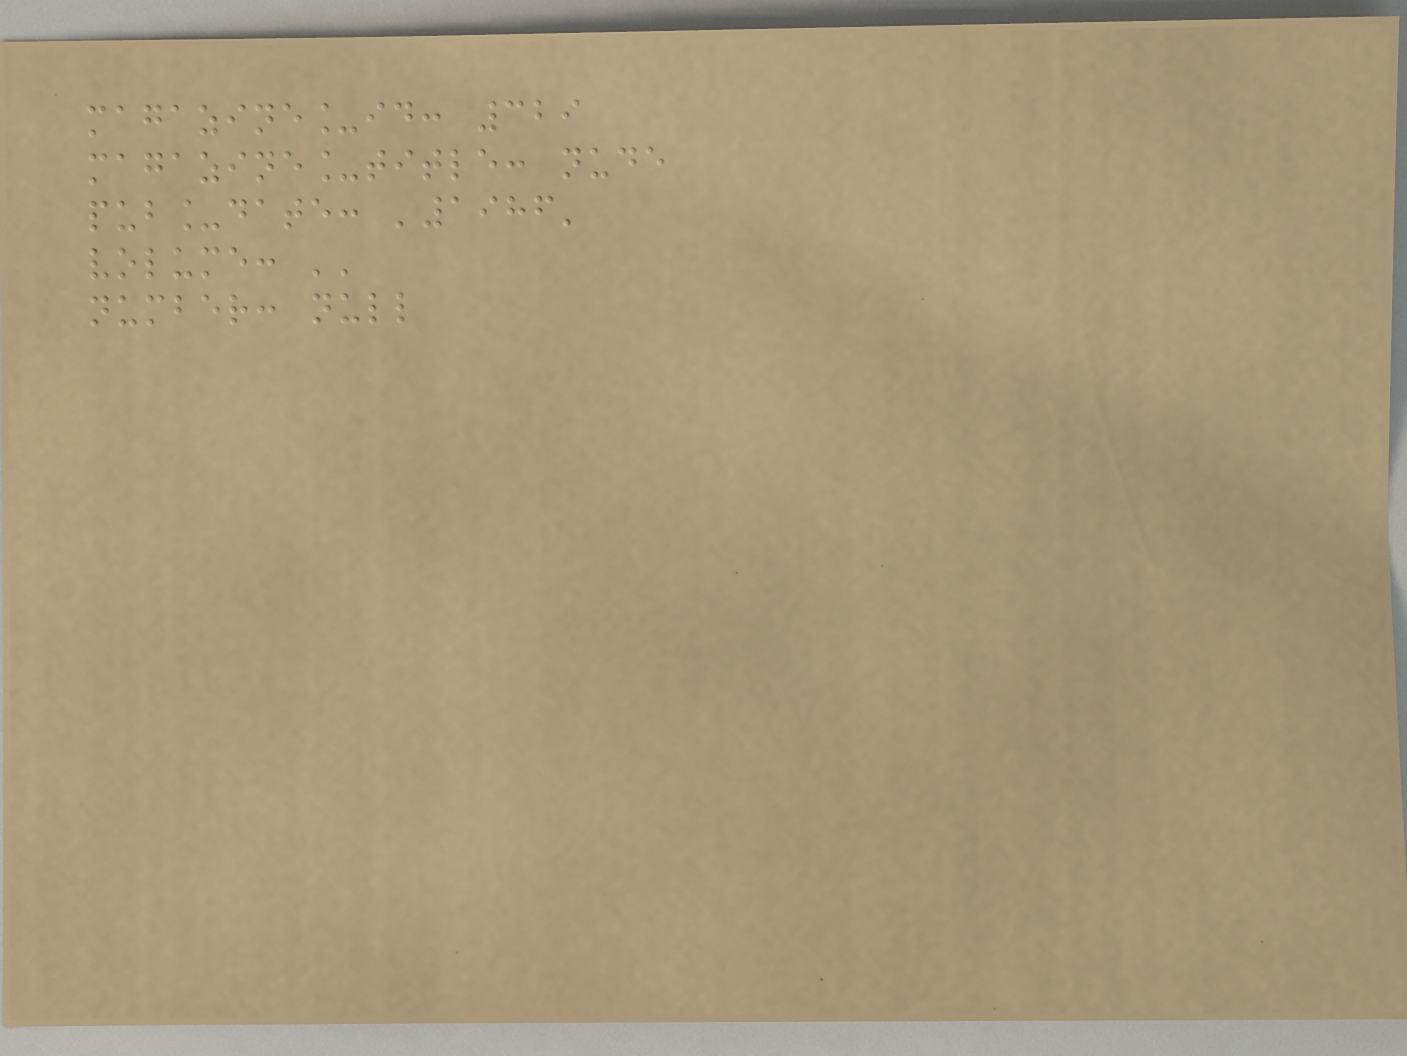magazine_id: 329
magazine_title: nude
pub_date: '1986'
volume: ''
number: null
